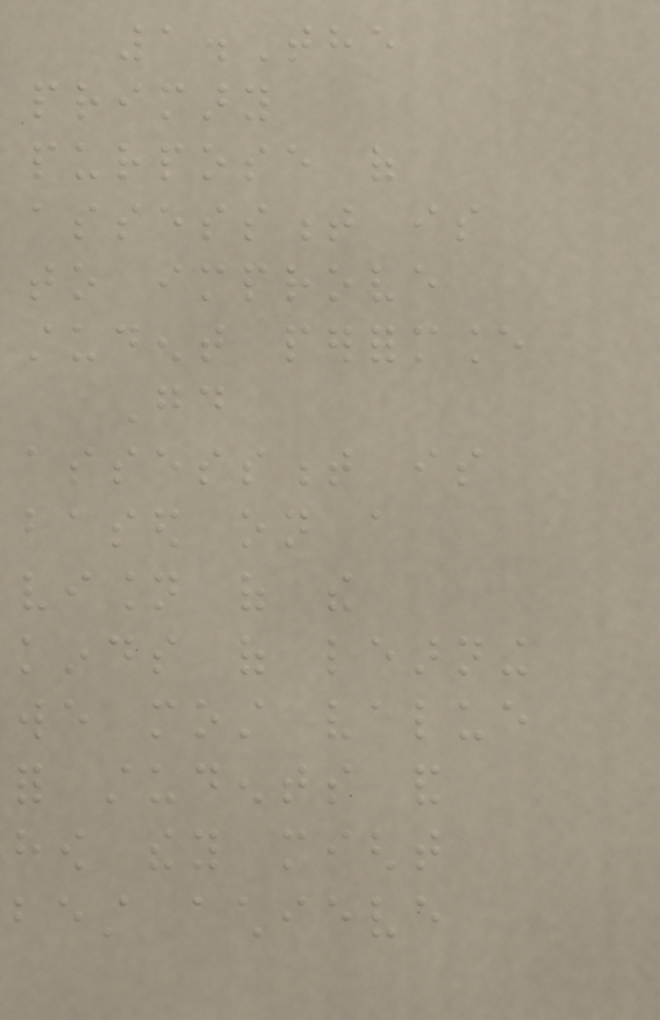1.The
primary
purpose of
assessment is
to improve
student performance
Good
assessment is
based on a
vision of the
kinds of learning
we most value
for students and
how they might
best achieve
